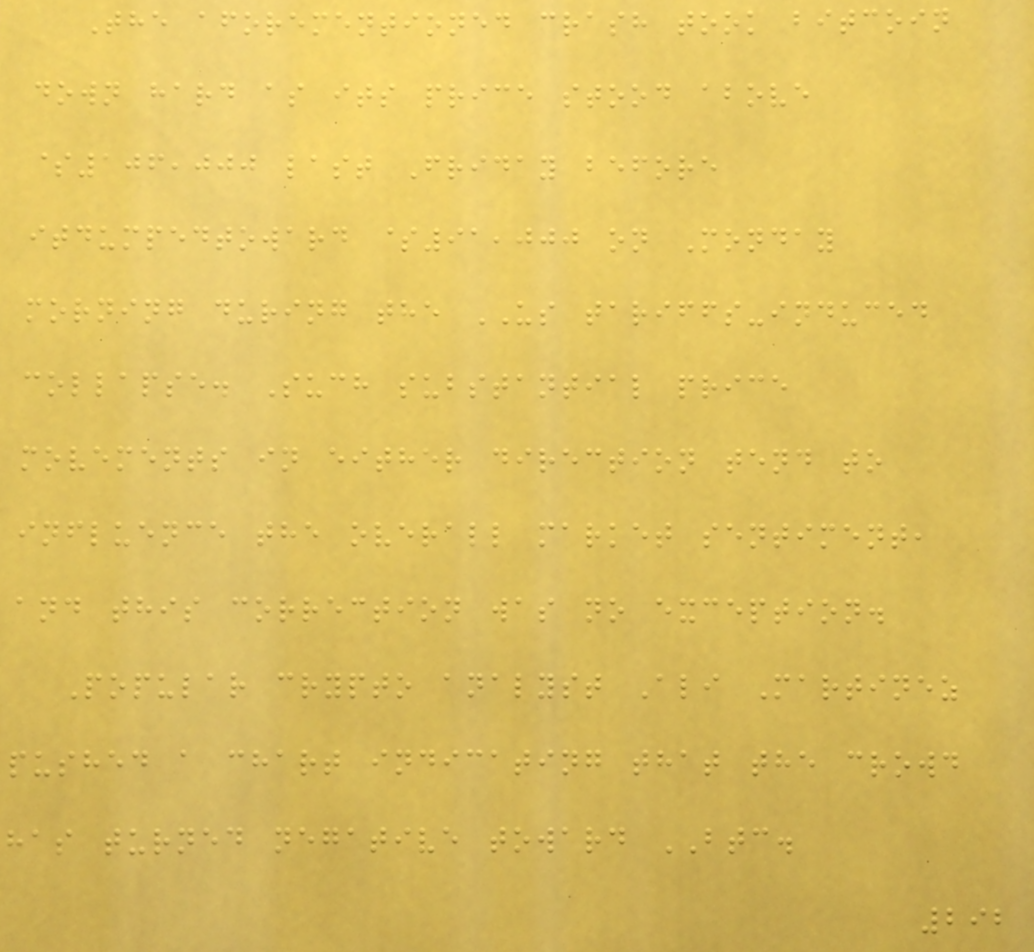The aforementioned crash took bitcoin
down hard as its price stood above
$106,000 last Friday before
itdumpedtoward $91,000 on Monday
morning during the US tariffs-induced
collapse. Such substantial price
movements in either direction tend to
influence the overall market sentiment,
and this correction was no exception.
Popular crypto analyst Ali Martinez
pushed a chart indicating that the crowd
has turned negative toward BTC.
292
